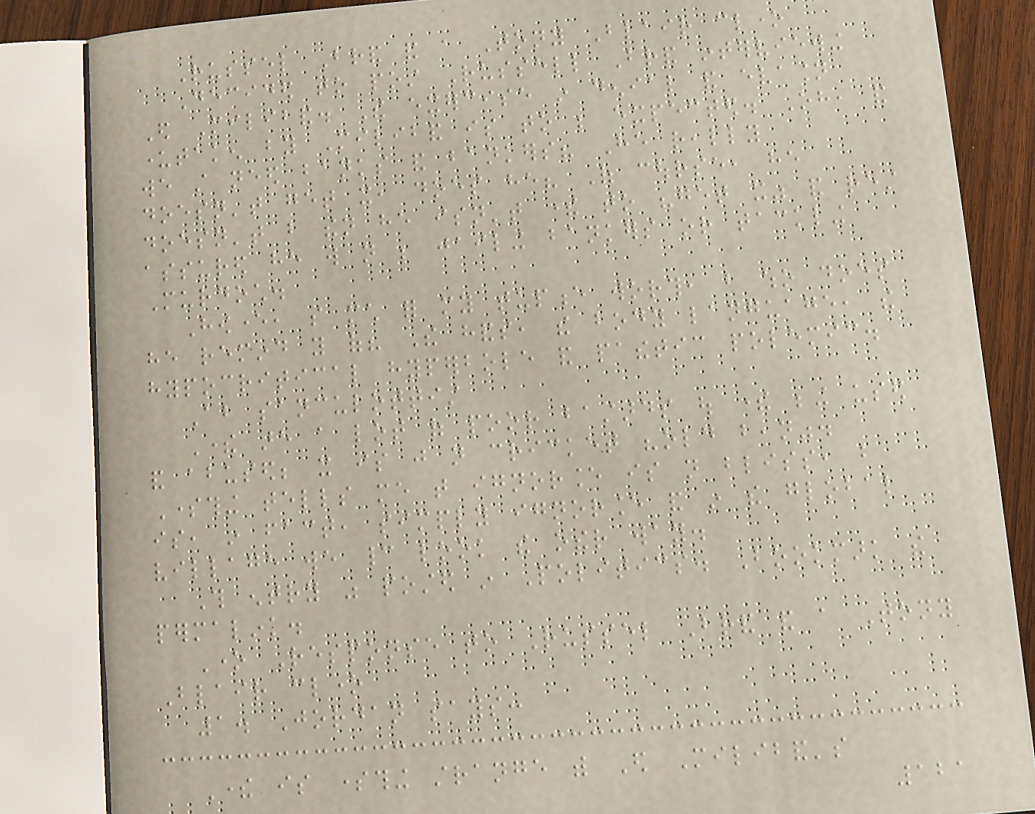Russel Brand and a Tony Blair clone
Decided to post Russell Brand interviewing
Ed Miliband. The exercise in denial and evasion
undertaken by Miliband is to be expected. Oh, and
we still need banks and bankers? He really
doesn't get it, does he? Of course, he
doesn't but then he isn't there to "get it" and rest
assured he will not be jailing bankers or tackling
Murdoch.
However, so much for my tupence worth, but who does
he remind you of? The hands, the body language, the
hypocritical hyperbole and pathetic polemic.
About sanculottist
There are a lot of poor bastards out there being used
and abused; it is just not cricket "old bean".
Something tells me that ignorance is not bliss, but
is, in fact, simply ignorance and in the global
village we cannot look the other way.
This entry was posted in Politics. Bookmark the
permalink.
One Response to Russel Brand and a Tony
Blair clone
1. Jordan says:
There is something strange with Ed Miliband's
121
